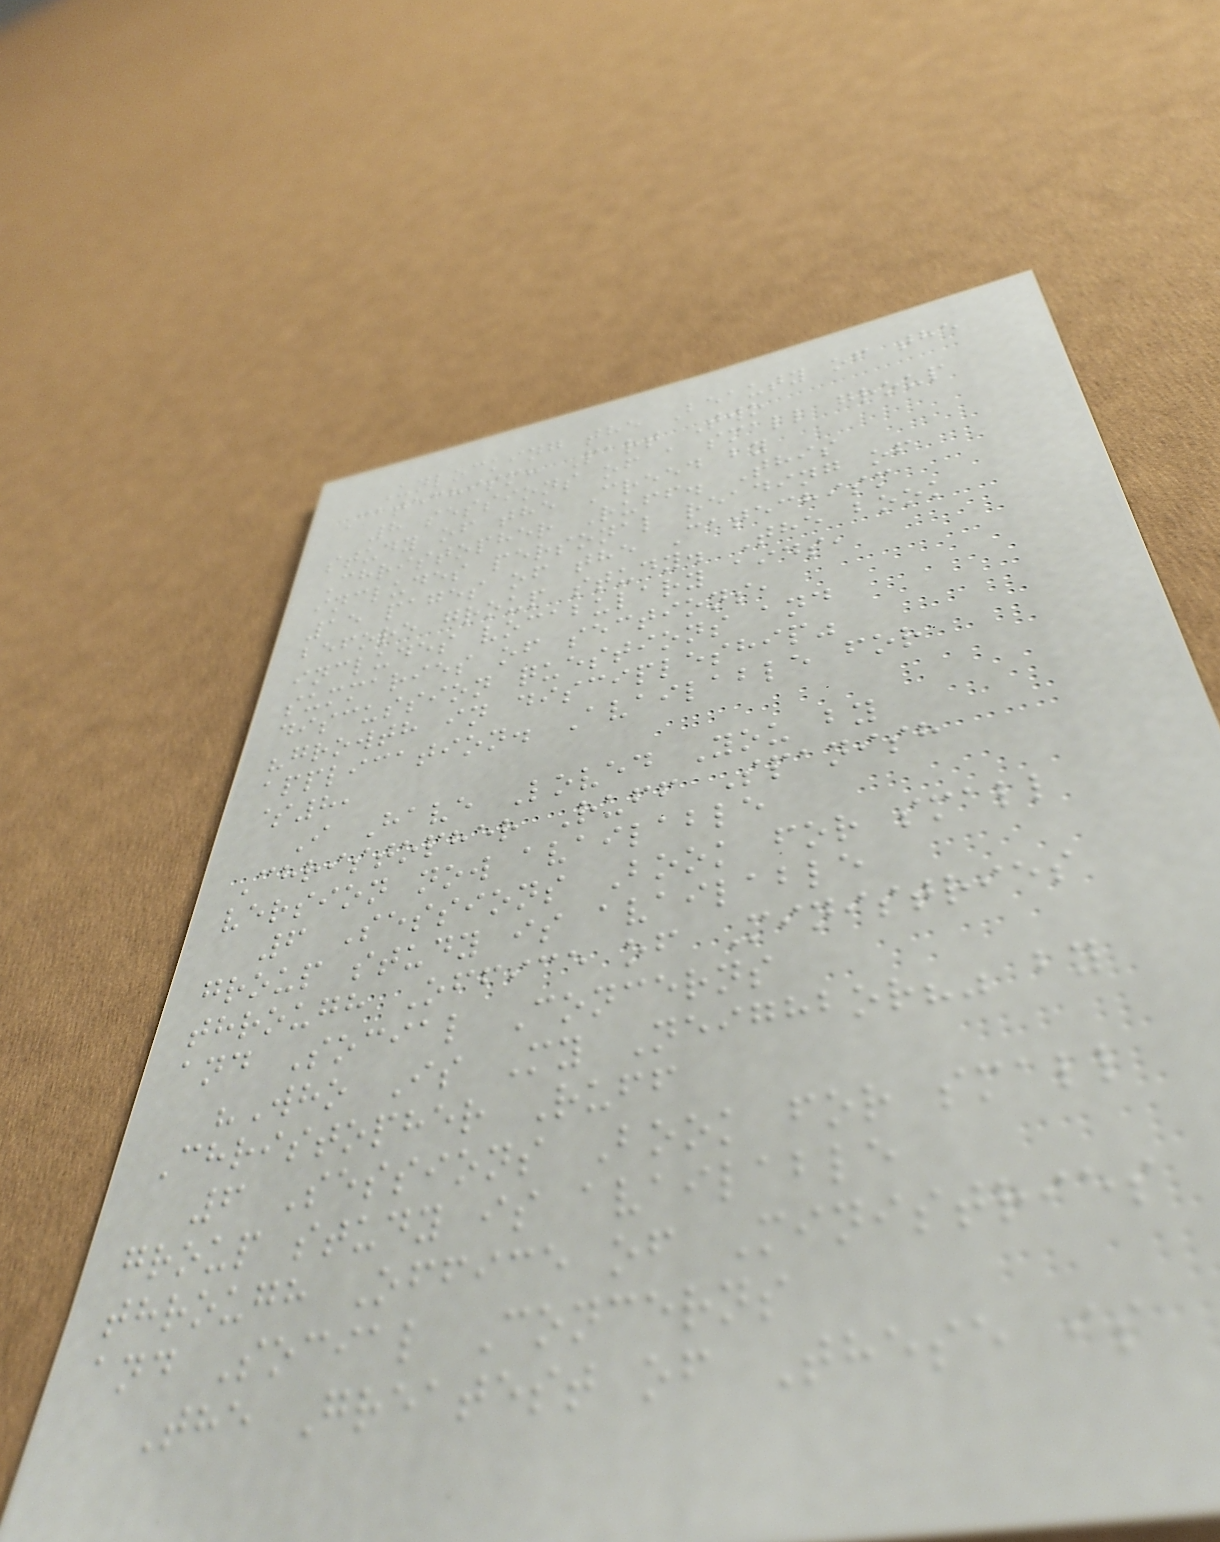Unlocking the Beauty of the
Catechism: Part Two
8 sessions of a small group
study of the Creed by
Christopher Ruff. This
includes personal reading of
15 pages of the Catechism
before group study. The book
includes vocabulary aids,
summaries of sections,
discussion questions and
"growth in discipleship"
application. Available for
$8,
I Have Loved You by
Christopher Ruff Spanish
version now available
6 Sessions Book for small
group study is available
through Office of Ministries
and Social Concerns
"Who Is My Neighbor?" by
Christopher Ruff
6 Sessions Book for small
group study is available
through Office of Ministries
and Social Concerns
The Greatest of These is
